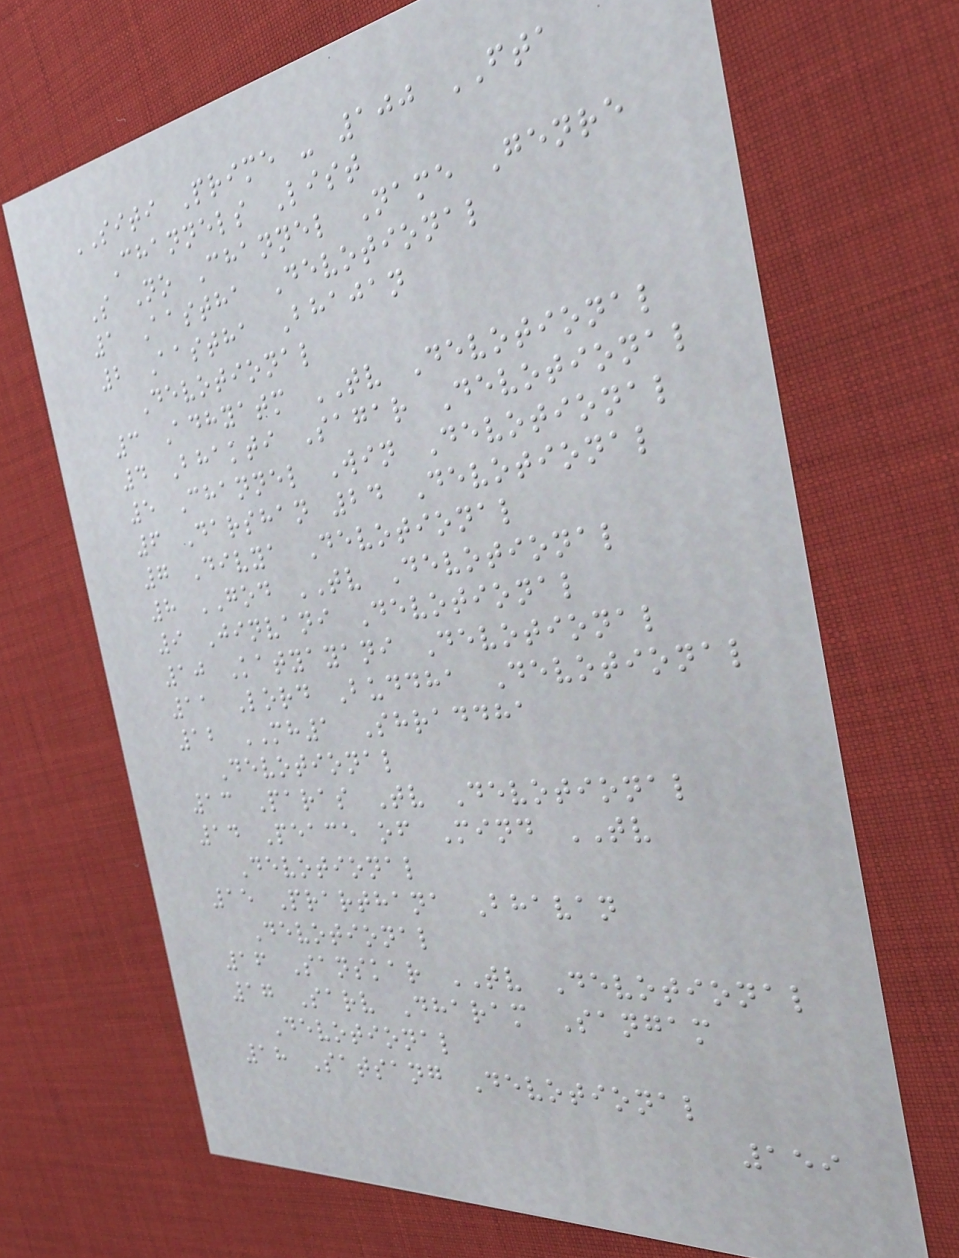SITI Prime - 100 FTA
Channels List
S No Channel Name Genre
1 Aastha Devotional
2 Aastha Bhajan
Devotional
3 Adhyatm TV Devotional
4 Bhakti Sagar Devotional
5 Channel Win Devotional
6 Darshan 24 Devotional
7 Divya Devotional
8 GOD TV Devotional
9 Jinvani Devotional
10 Katyayani Devotional
11 Lord Buddha Devotional
12 MH1 Shraddha
Devotional
13 Paras Tv Devotional
14 Peace of Mind TV
Devotional
15 Prarthana Bhavan
Devotional
16 Sanskar TV Devotional
17 Sarv Dharam Sangam
Devotional
18 Satsang Devotional
159
